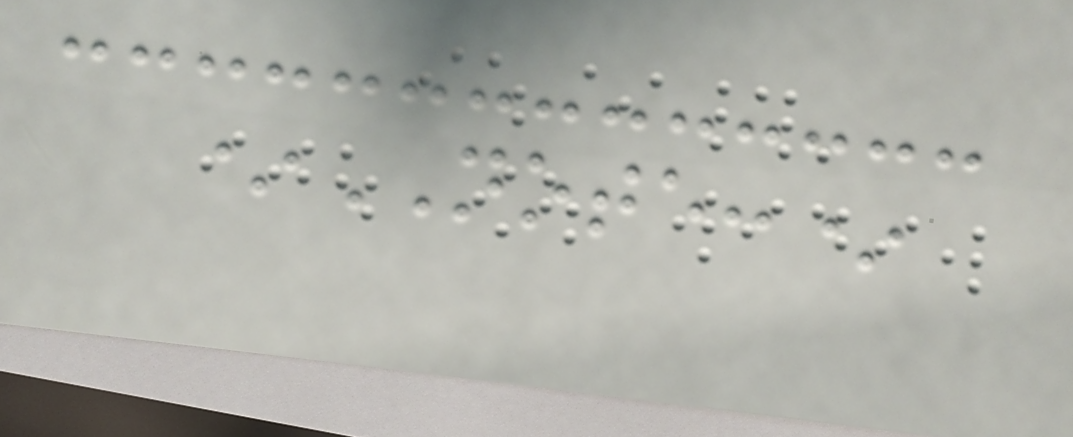*NOTE:*
